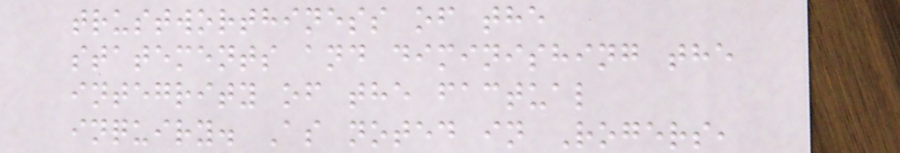trustworthiness of the
statements and diminishing the
integrity of the factual
inquiry. As noted in Rogers,
